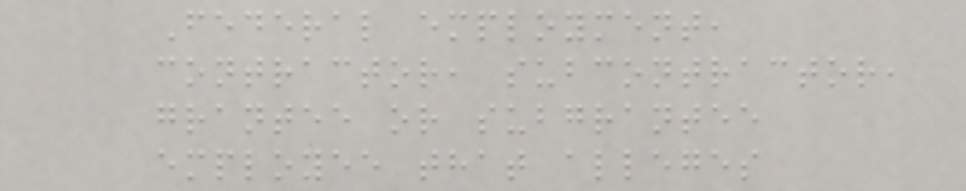Federal employment,
contractor, subcontractor,
grantee or subgrantee
employee that alleges
